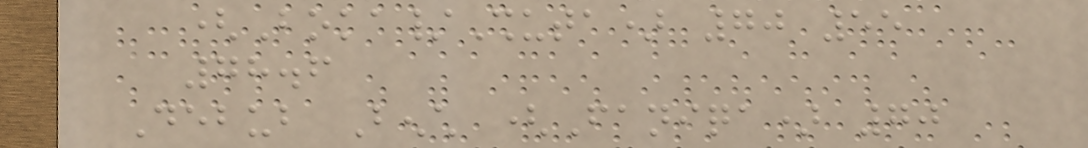(Boka/Shuta) 70 55
78.6
Debub Bench (Faniqa) 70
